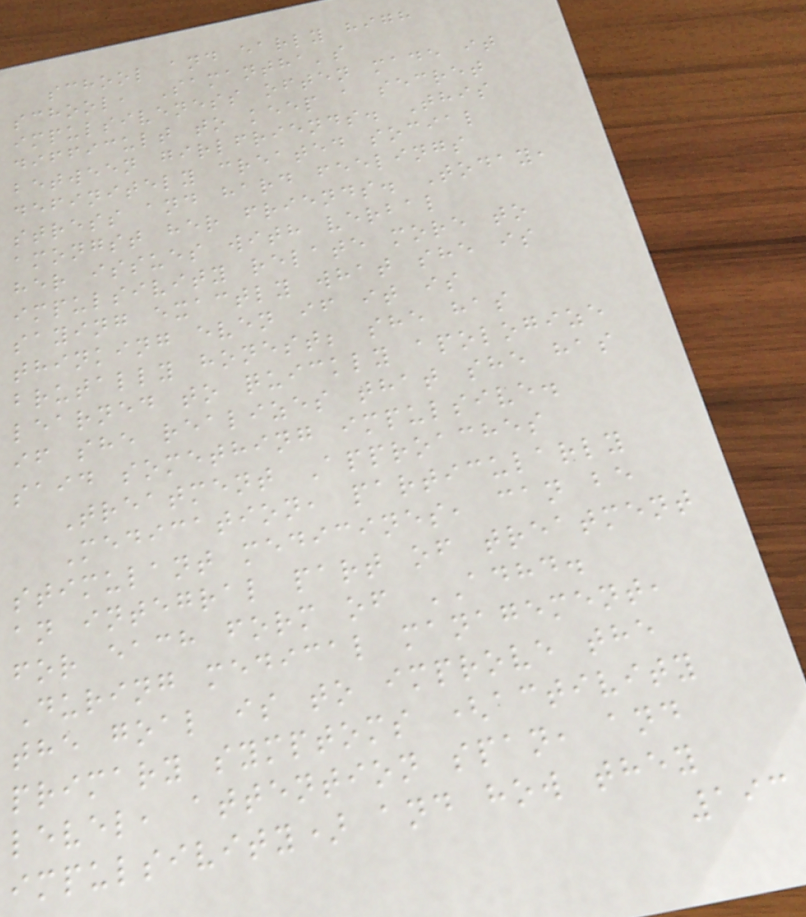school and early high
school, Samantha's
impulsiveness often made it
difficult to keep a secret
between girlfriends. This
definitely created social
stress and hard feelings
amongst her friends. Today,
her issues with verbal
impulsivity relate more to
saying exactly what she is
thinking even if it is
brutally honest; she has
learned to quickly apologize
if she realizes that she has
said something impulsive.
Treatment Approaches
Medication, particularly
stimulant medicines, can be
an integral part of treatment
for each form of ADHD.
During medical management,
the goal is to improve the
primary symptoms (activity
level, attention span, and
impulsivity) and how they
193
